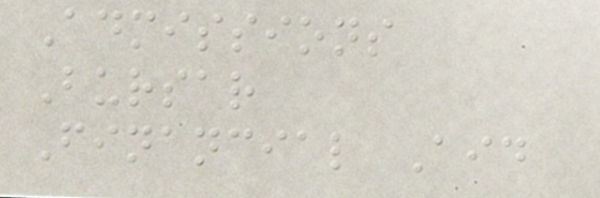Admissions
Bursar
Financial Aid
